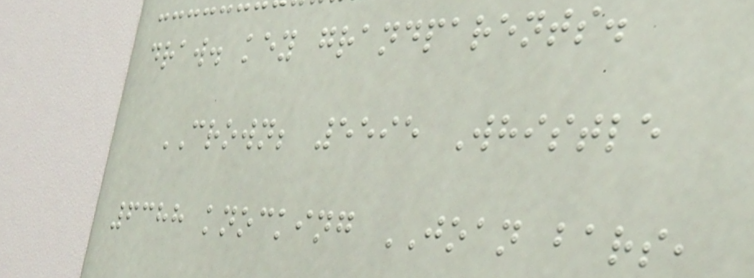draw. key grandparents.
CROWN; 5595 Whistle
6388 knocking JOAN bars,
